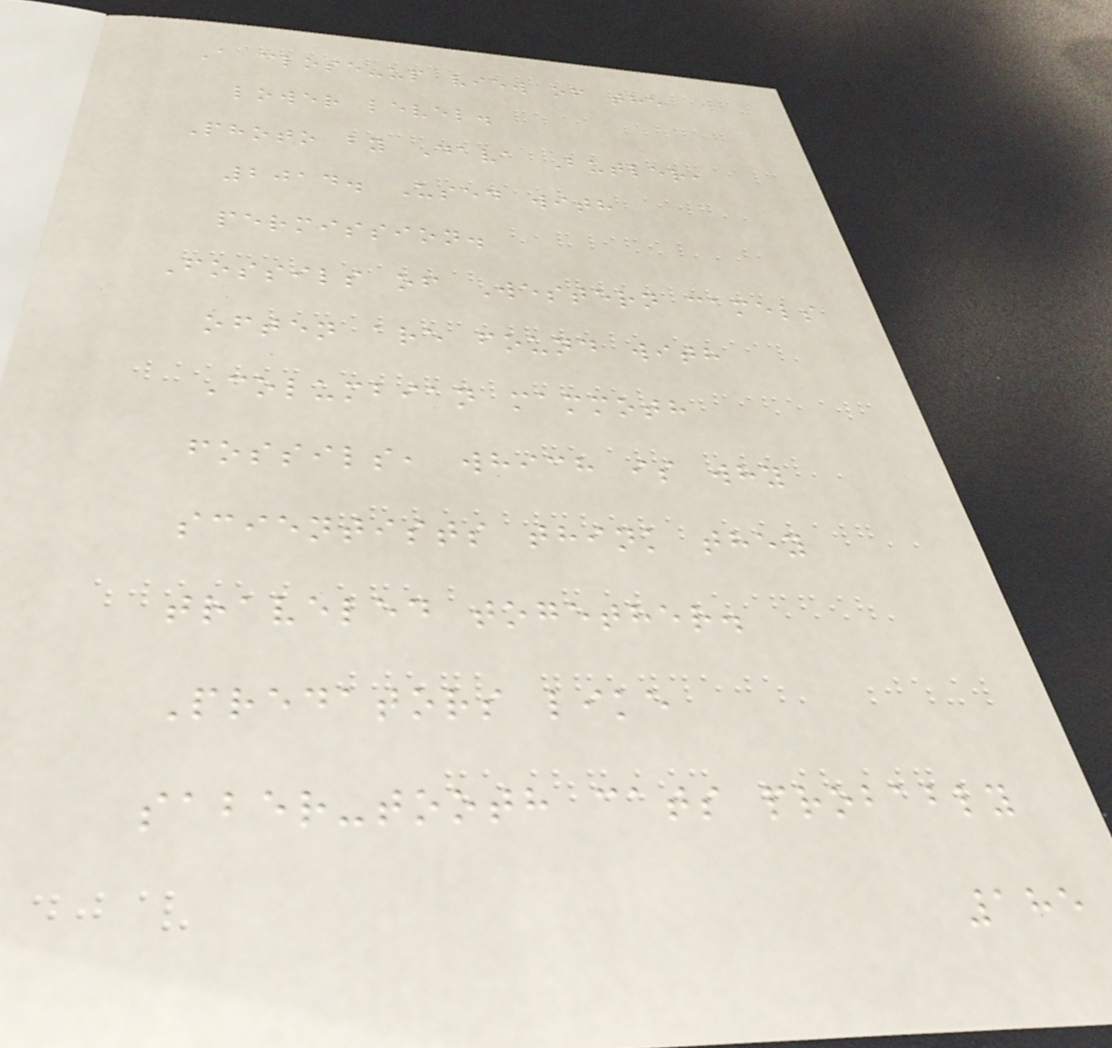A close-up view of the
lower level.
Photo by Dava Butler,
2014. Used with
permission.
Fossils of Western camels
often are found with
Columbian mammoth
fossils, which is why
scientists think they
traveled together.
Predators like
saber-tooth cats probably
185
